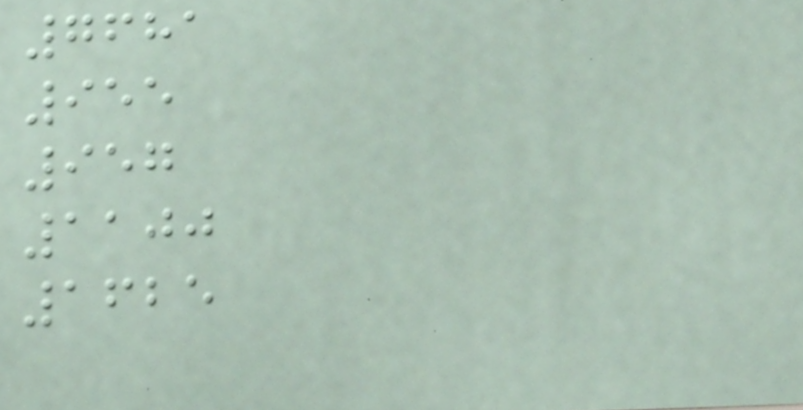7681
955
957
1100
1625
